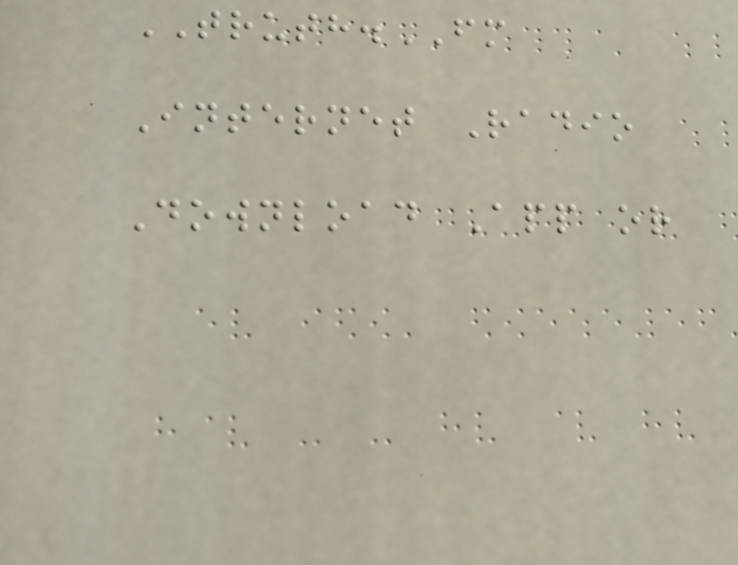TRUTH.FM
Internet Radio
Download App or
